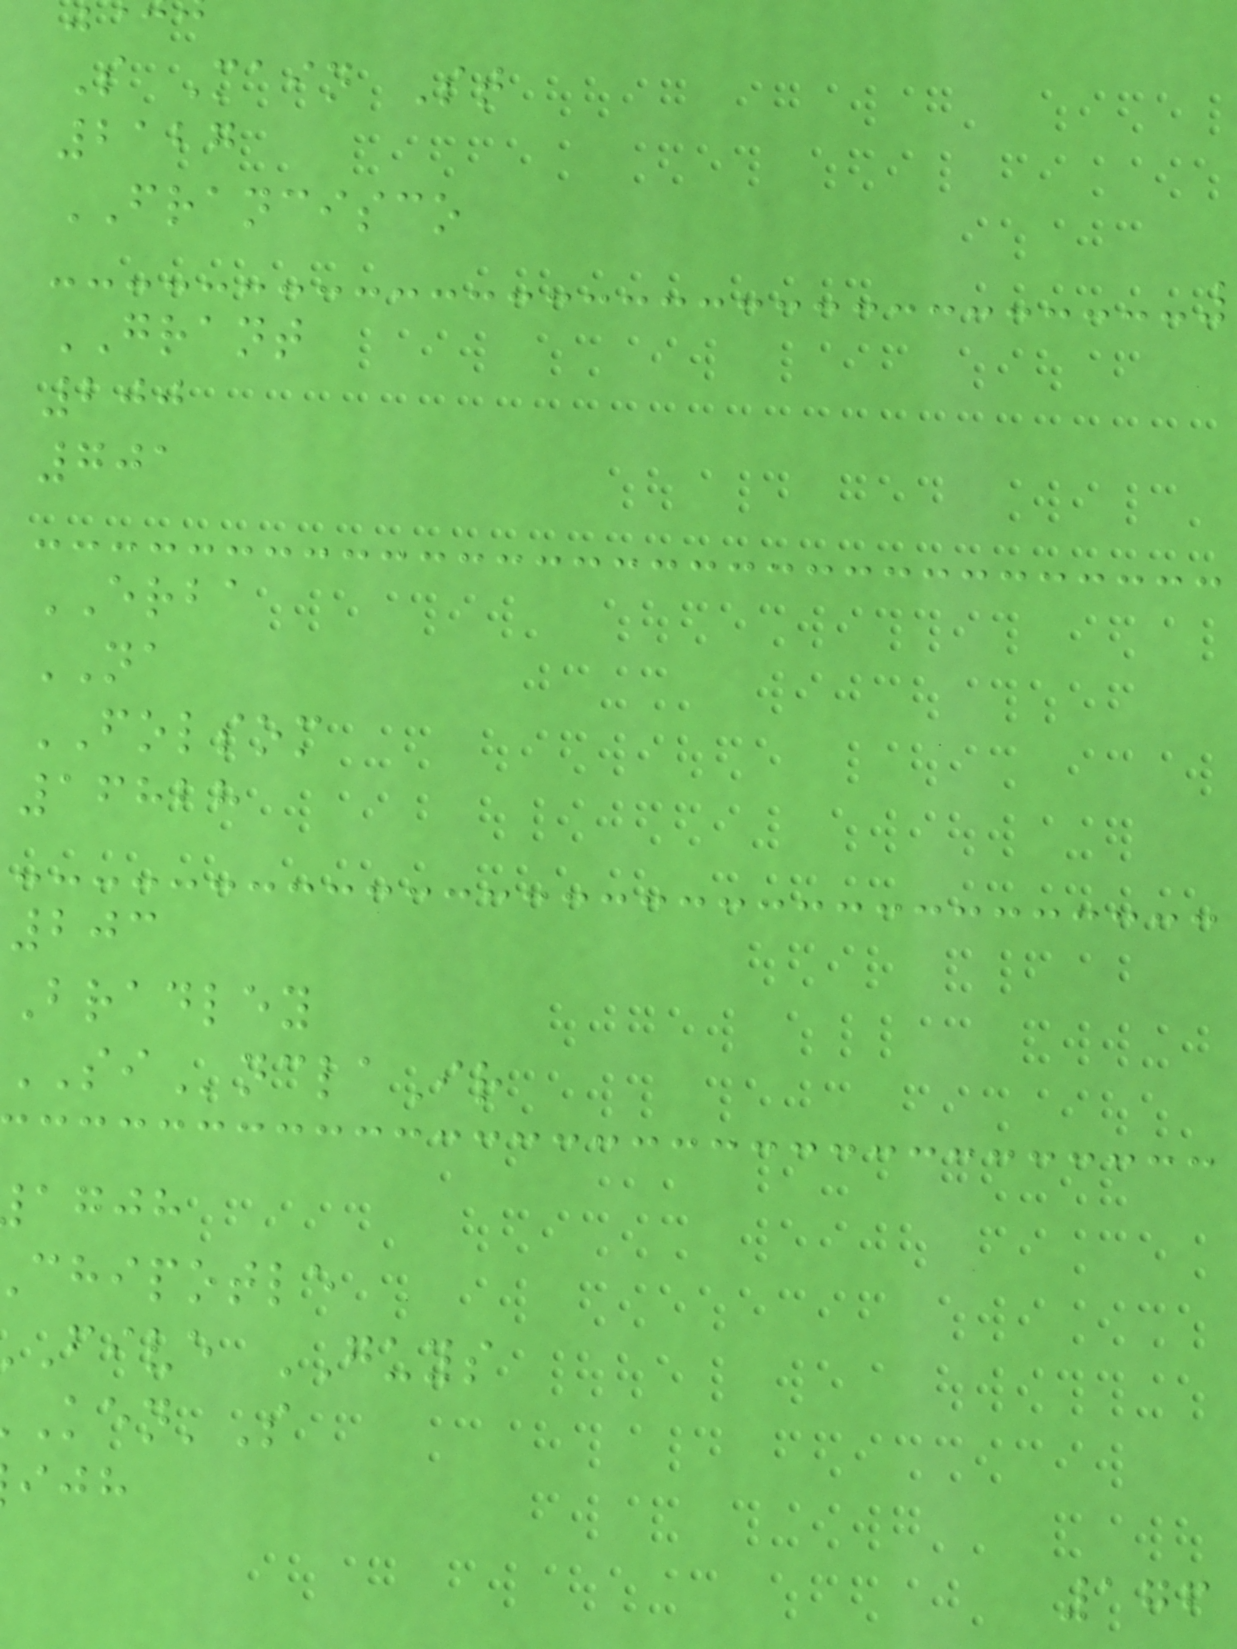S Main St
2127
FRANCISCO
GRANT
200
701
ERBA
NA
FOLSOM
16828
203
Bradley
SInclaIr
agjh
chipotle
five GUYS
176
